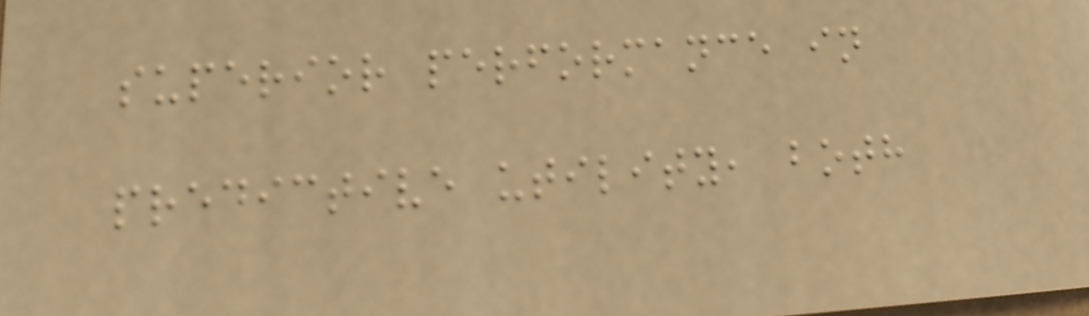superior performance in
predictive utility, both
